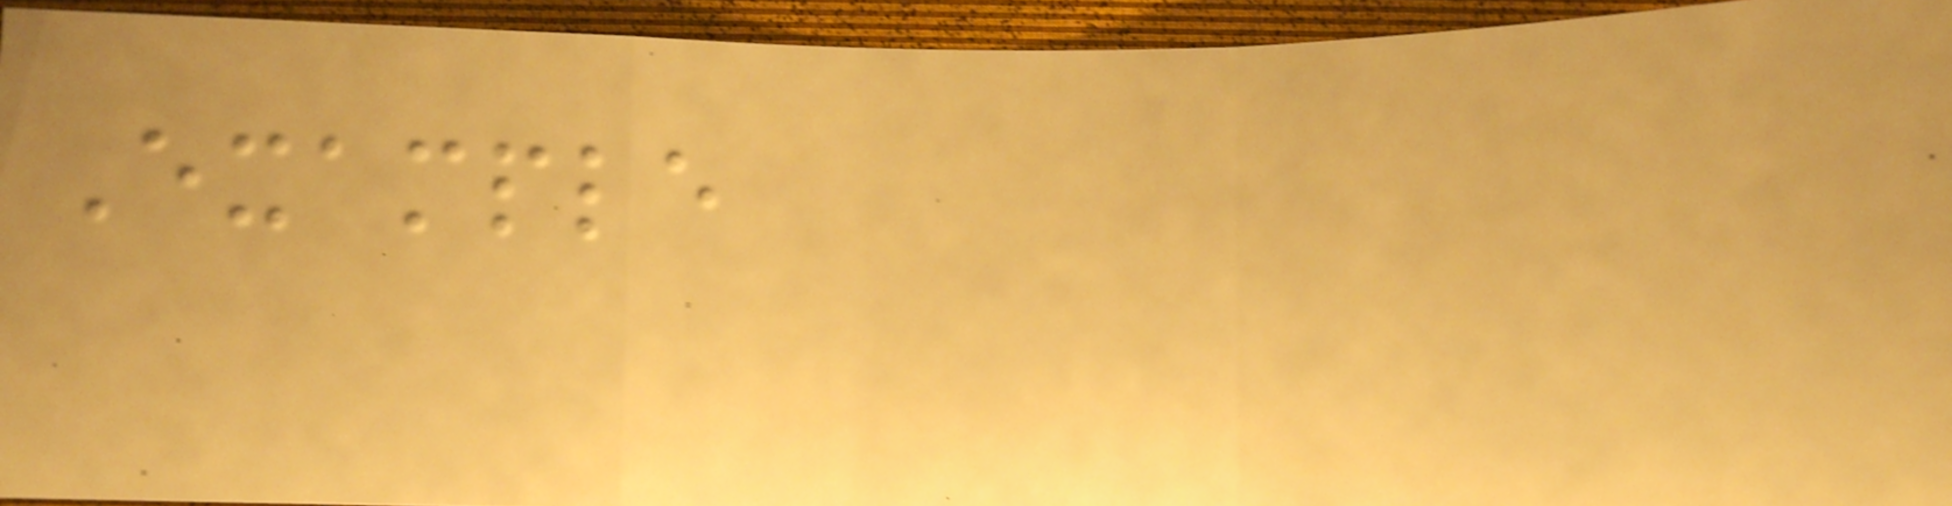Example
